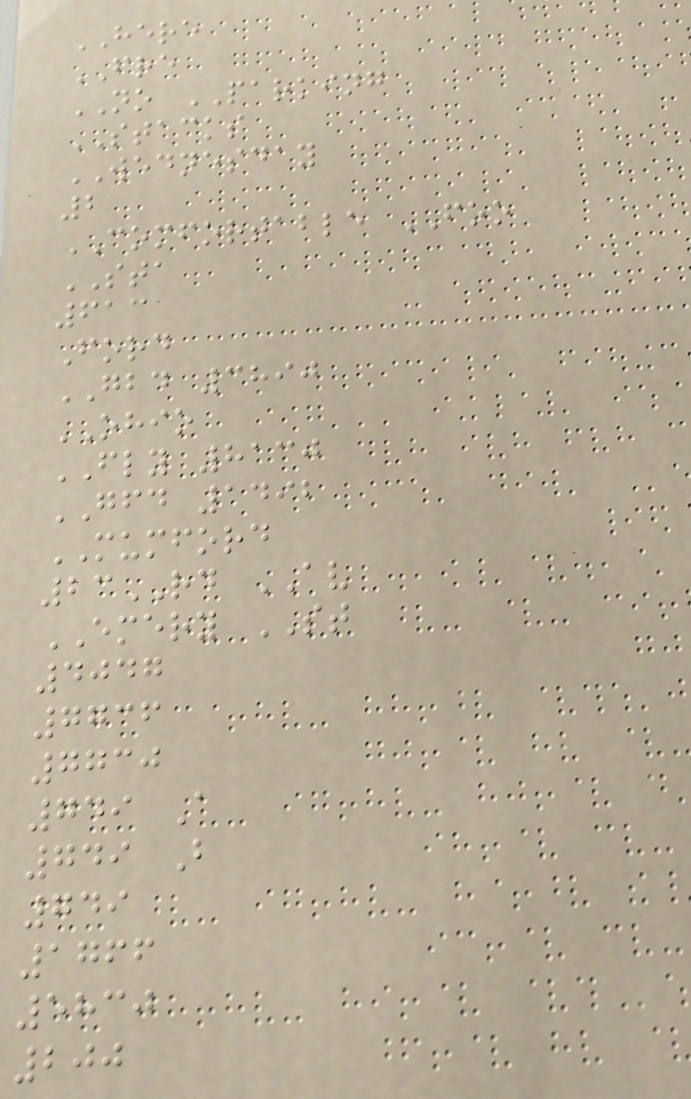HERE
FRE
NO PARKING
STACKS
WEDNESDAY
2
COMFORTABLE FOO
STA
613
Ford
GBD 3890
OHIO
FLY 8130
GFD 1492
MUMFORD
23RD AV
EMERY ST
4047
7736
7730
749 A
749 B
749
1766
5830
200
